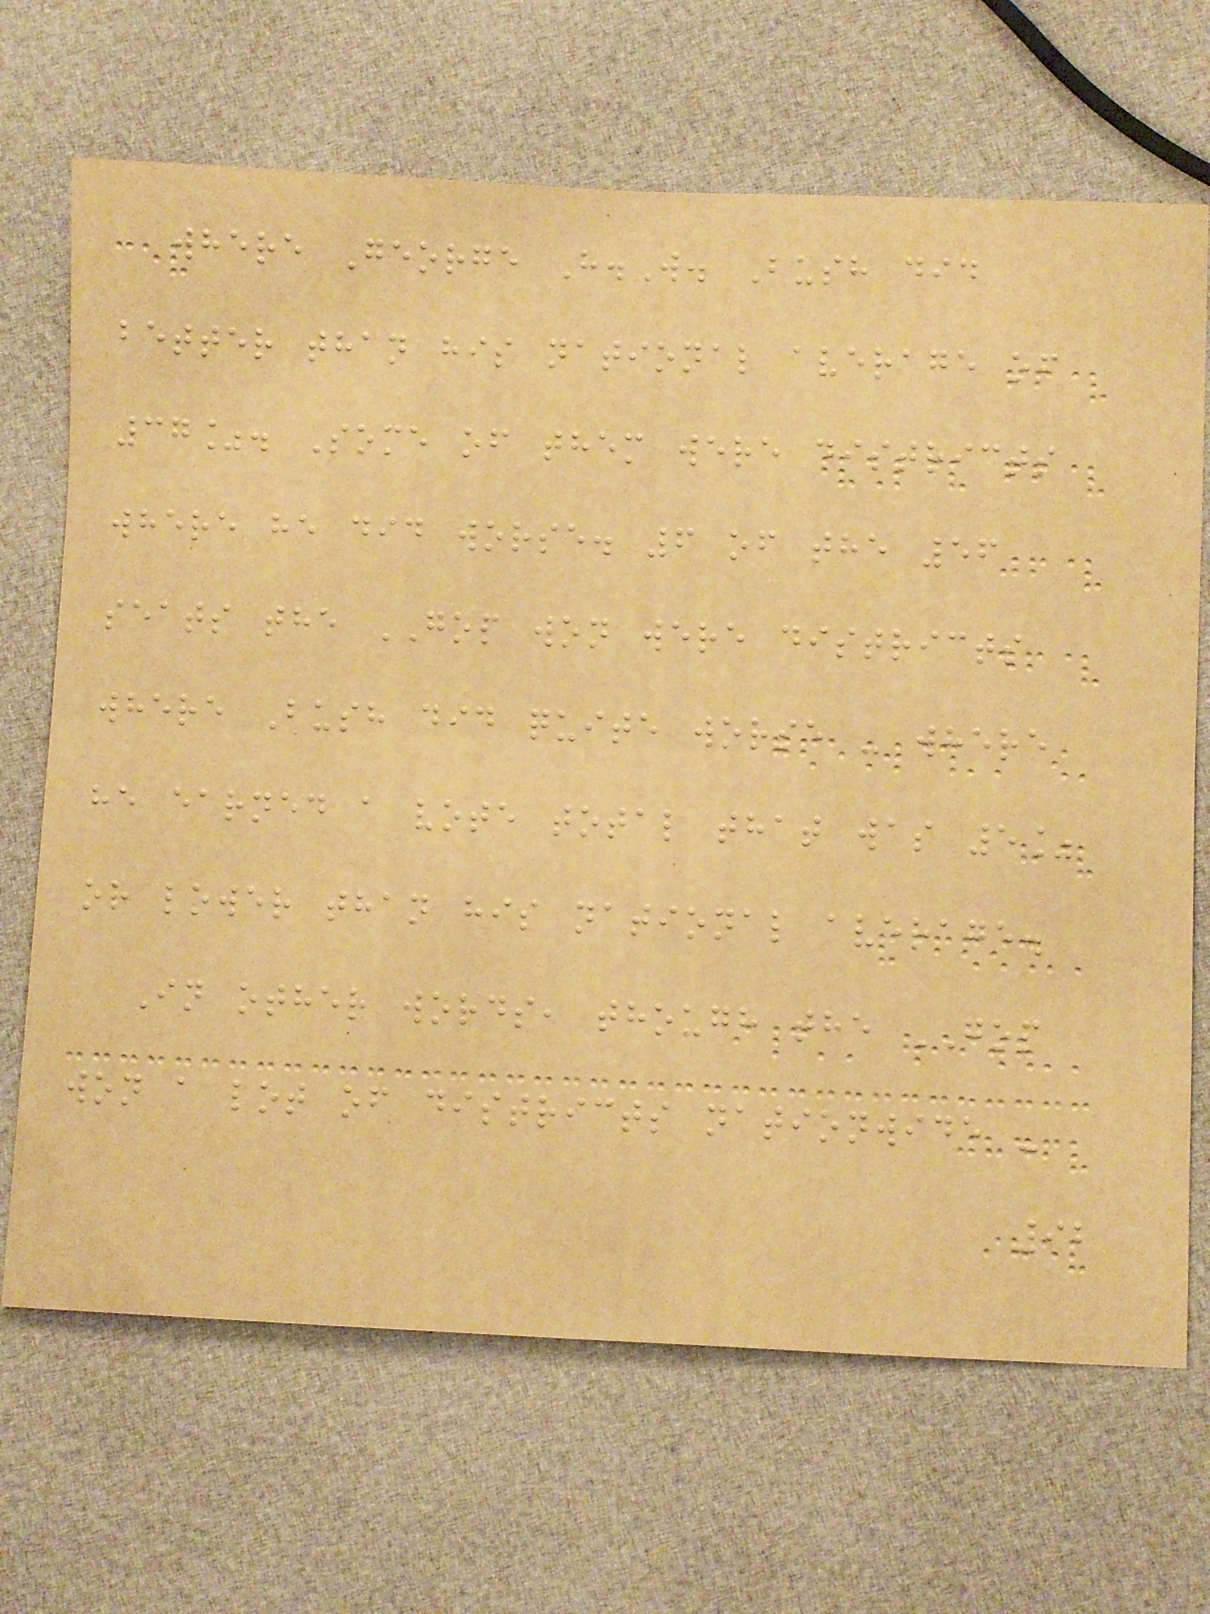where George H.W. Bush did
better than his national average of
37%. Some of them were districts
where he did worse. 6 of the 56
seats the GOP won were districts
where Bush did quite worse - where
he earned a vote total that was 5%
or lower than his national average.
In other words, though the GOP
won a lot of districts nationwide -
92
